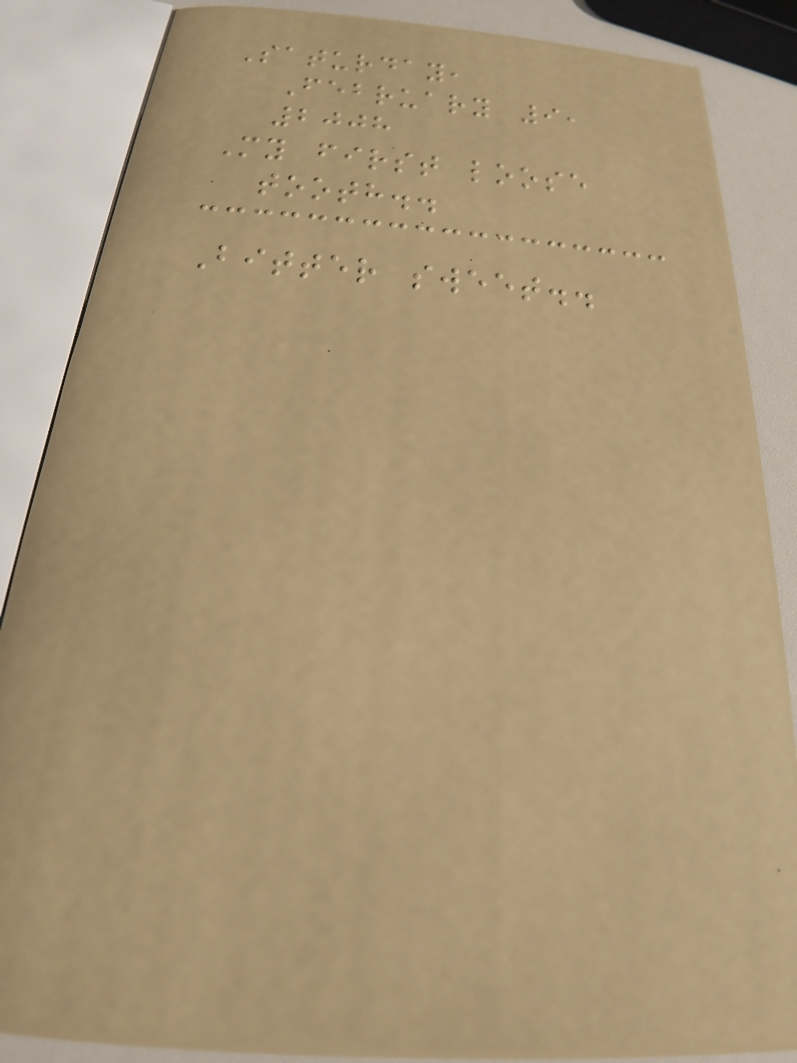Saturday,
February 9,
2008
My first loose
tooth..
Bitter sweet..
